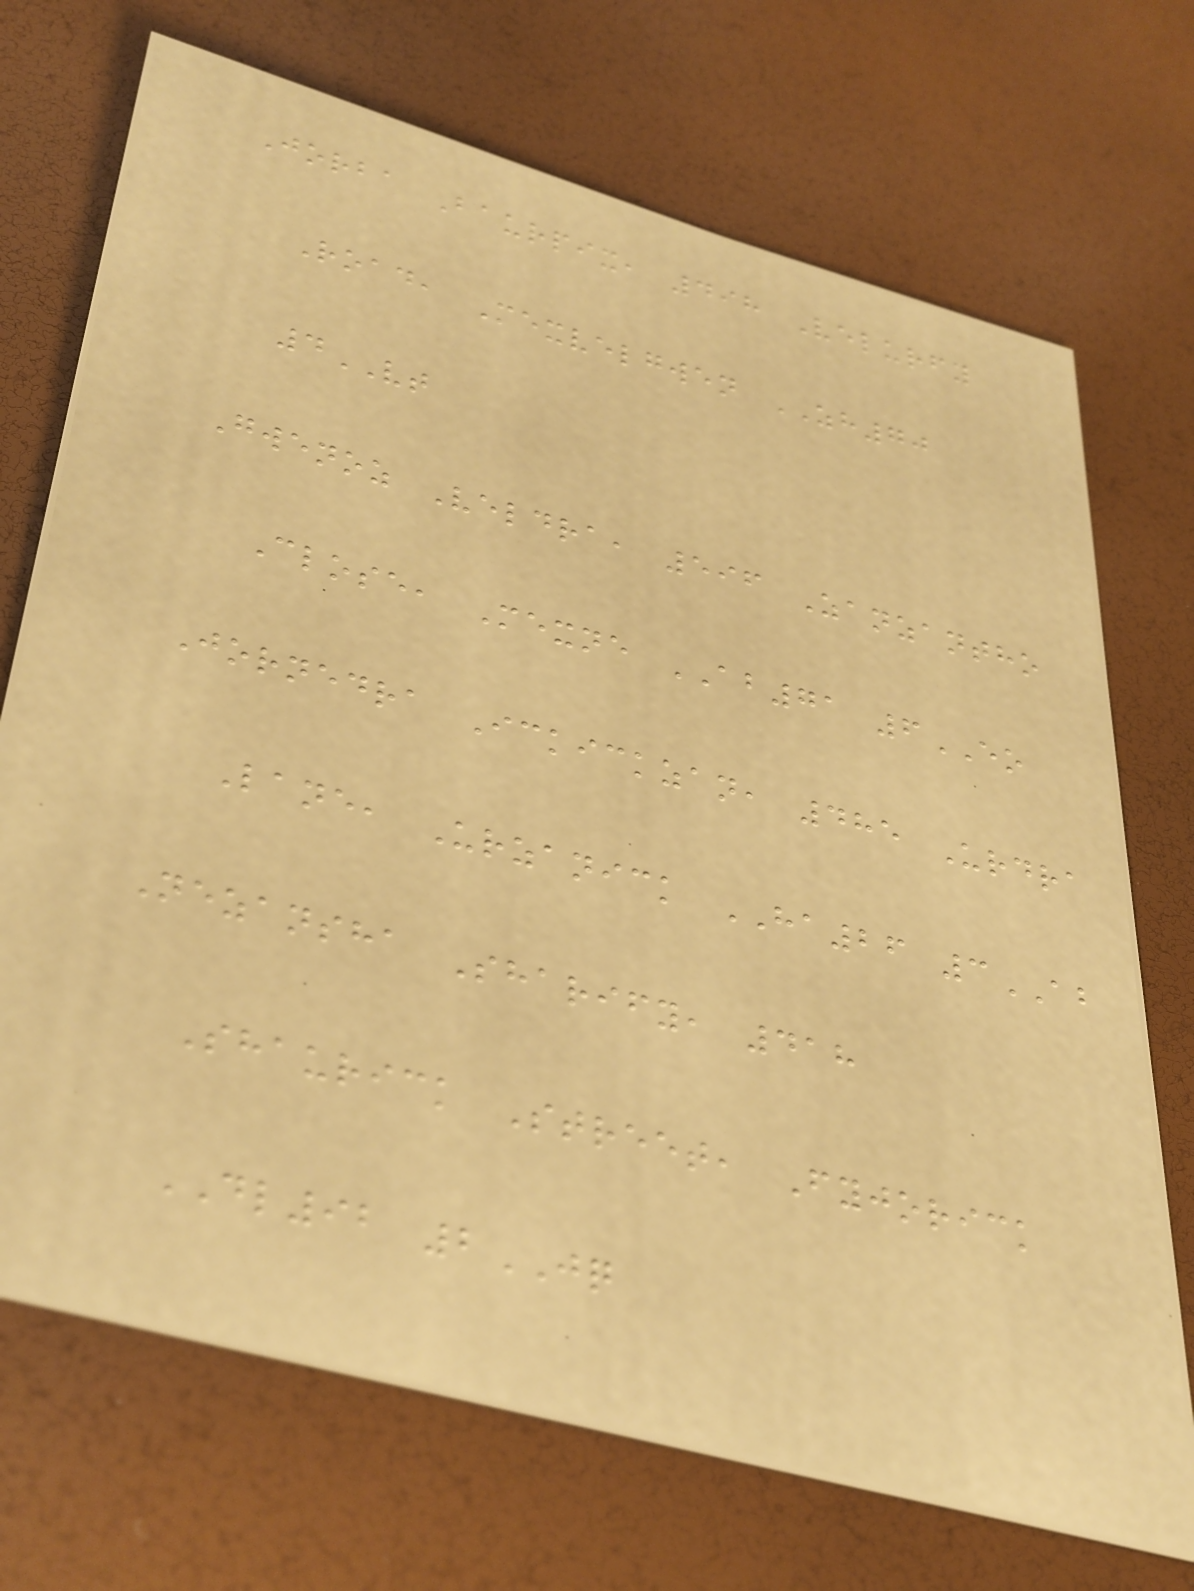Jorba Baurpix, 498 Velurfy
Road, Mexvelgwen ZH70
4VT
Gwenoz Veldra, 596 Zanzantho
Close, Mexne AB71 6EO
Jornedra Ickickzan, 485 Urdra
Lane, Urzanick HA26 3AB
Nezansha Sharify, 418
Shaurick Street, Fyjorick
DL92 2JQ
